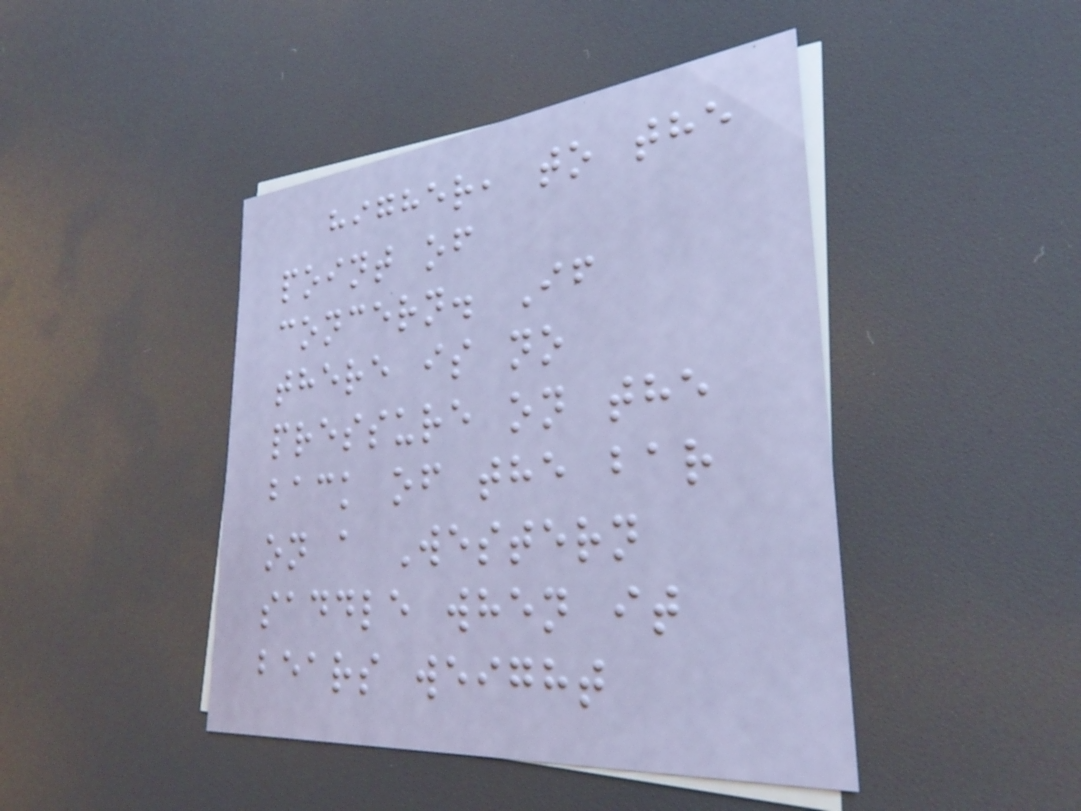higher, to the
point of
concern. If
there is no
pressure on the
back of the bar
on a Western
saddle when it
bears weight
